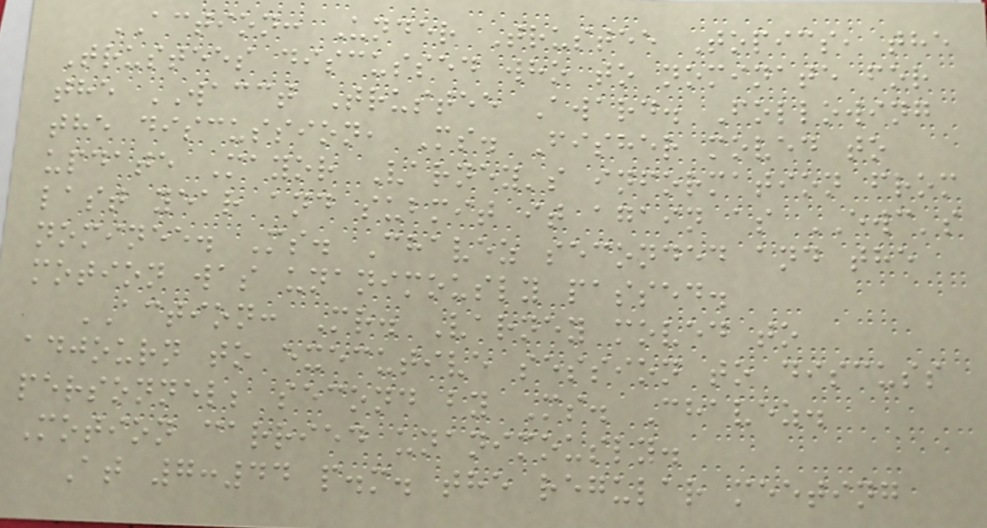ACTION: Under Trustee Topics, the
Trustees discussed who to nominate for
the WACCT Trustee Award. Following
the discussion, Ms. Fisher moved to
update Mayor Varney's information from
last year and submit it again as EWC's
nominee. Ms. Chavez seconded and the
motion was unanimously passed.
ACTION: Mr. Varney moved to
adjourn to executive session to discuss
personnel; second by Ms. Chavez.
Motion carried unanimously.
At 7:44 p.m. the regular meeting
